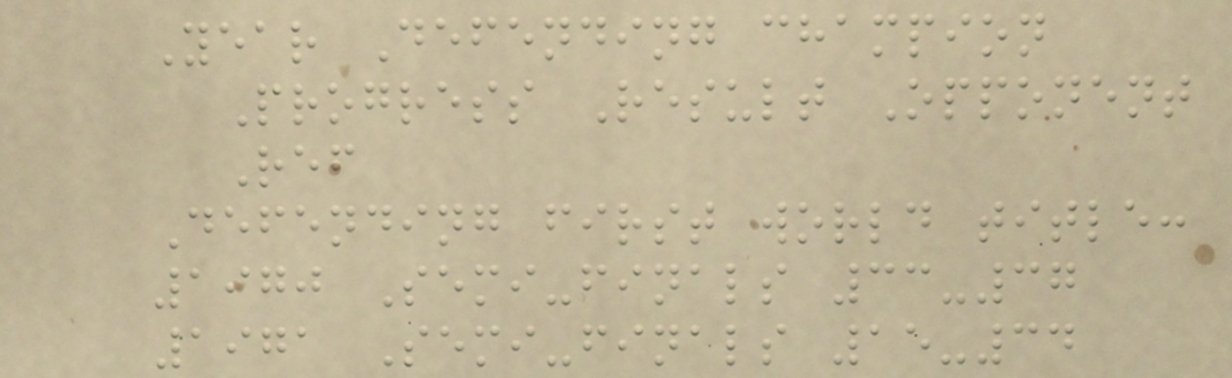Year Defending champion
Progress Result Opponent
Ref
Defending first world title:
1970 Semi-finals 33-37
1971 Semi-finals 15-34
